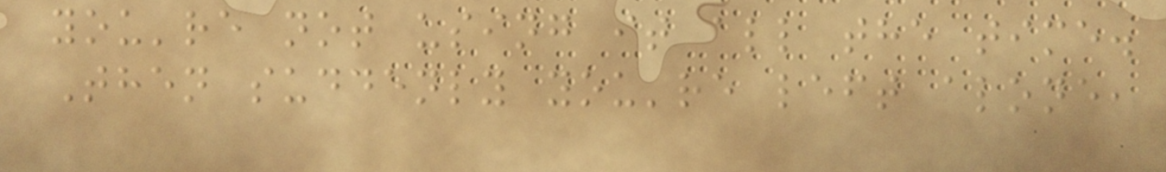you're not using it all the time.
Then suddenly you're left alone,
